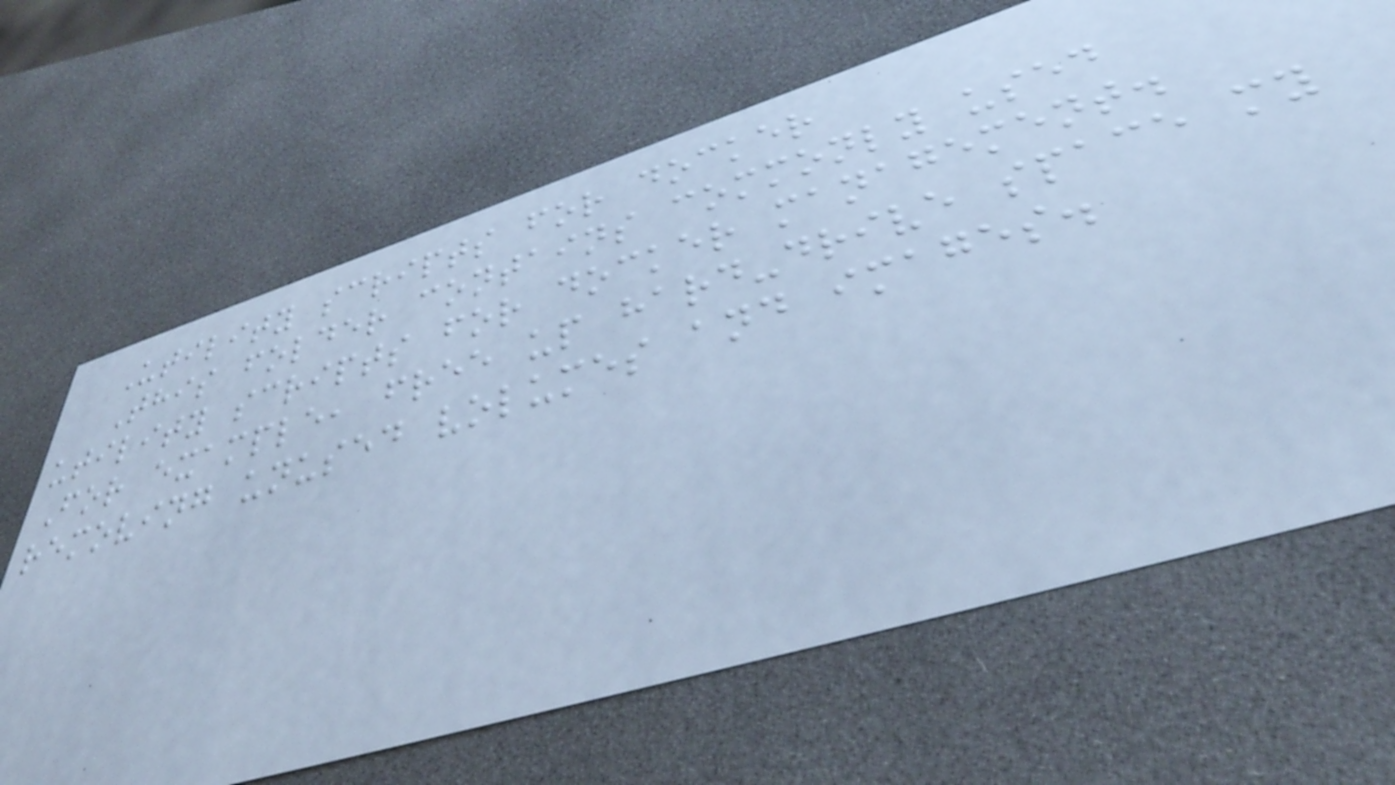Utility scripts for docker
This folder contains commonly used
utility scripts for docker management.
For example, free up hard-drive space my
removing unused volumes and images.
